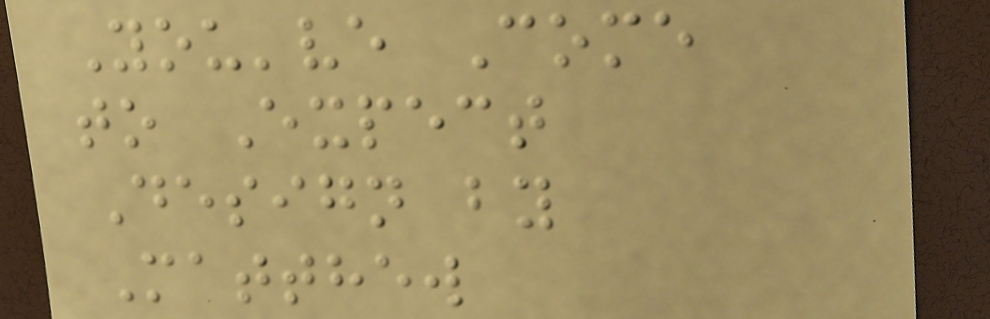You've Come
to Expect
Design by
Matthew
